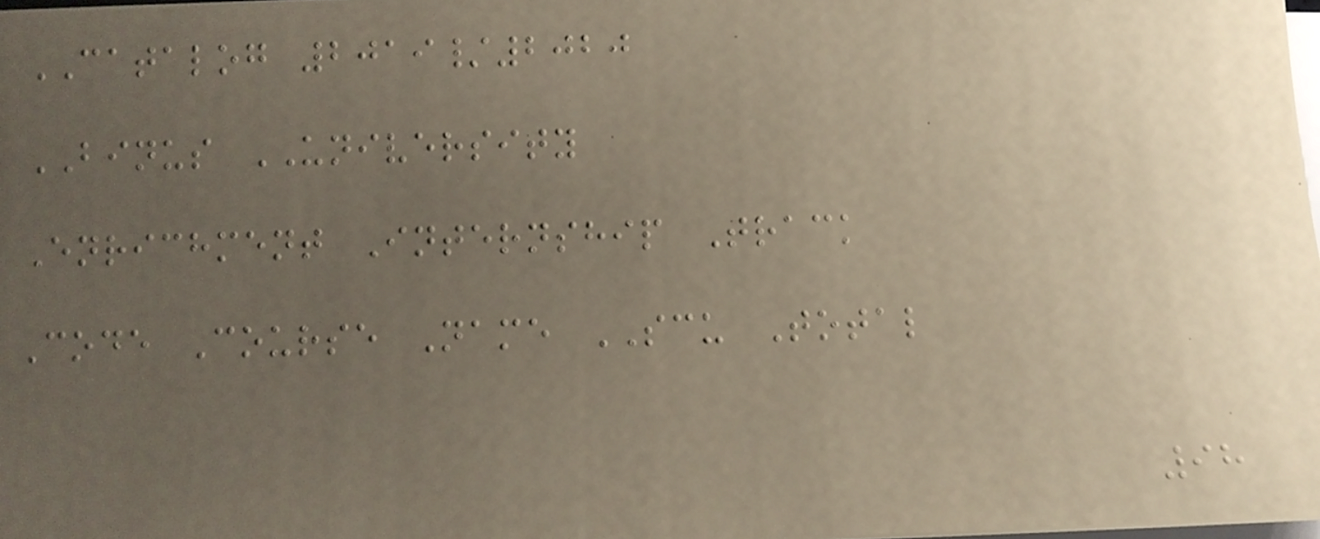CATALOG 2019/2020
BINUS UNIVERSITY
Enrichment Internship Track
Code Course Name SCU Total
98
